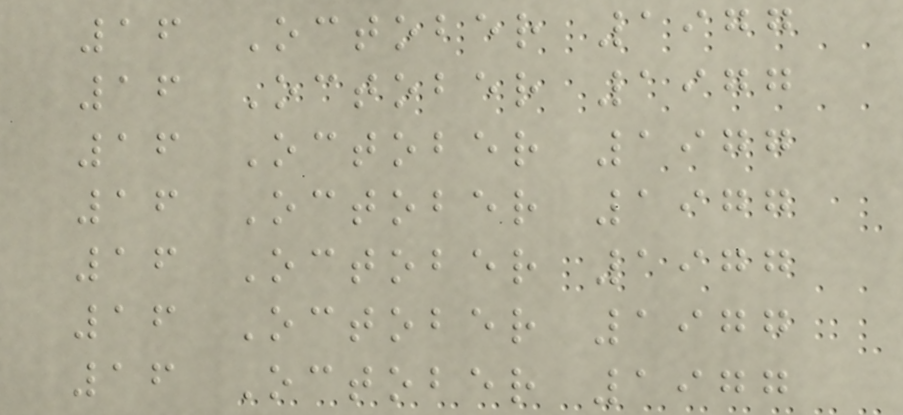16 October 1977
16 October 1977
16 October 1977
16 October 1977
16 October 1977
16 October 1977
16 October 1977
